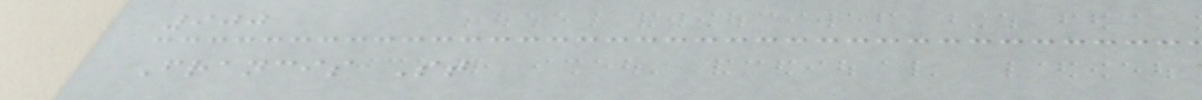900
Francis St
